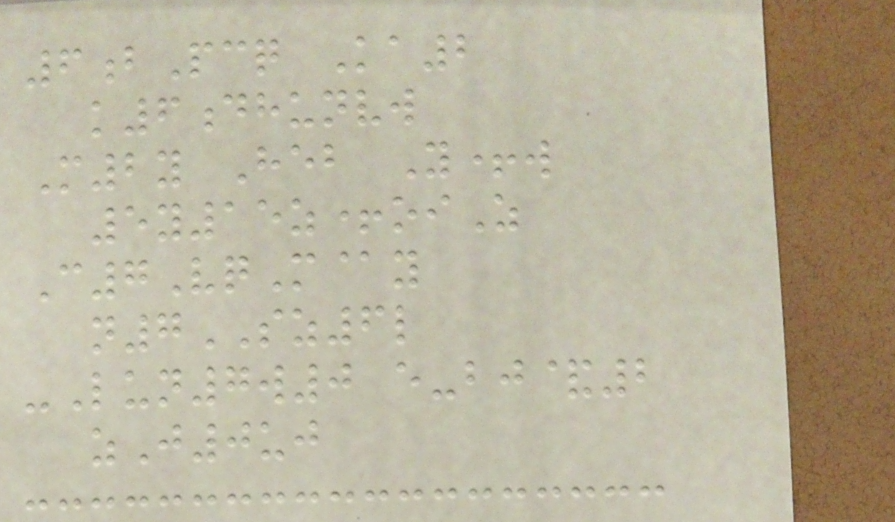6bPcq Ka2
k6dhunvw
M2y Heb Y+w
5y15z+oiZ
C7VqM@y
n7SZ6l
-Lun7w0 e-bj&2
zJ0uj
